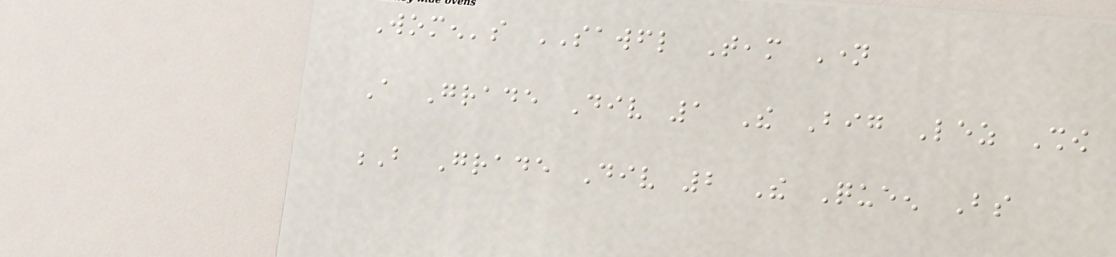Women's SAWFL Team Name
A Grade Div 1 The Big Lez Show
B Grade Div 2 The Queen Bs
